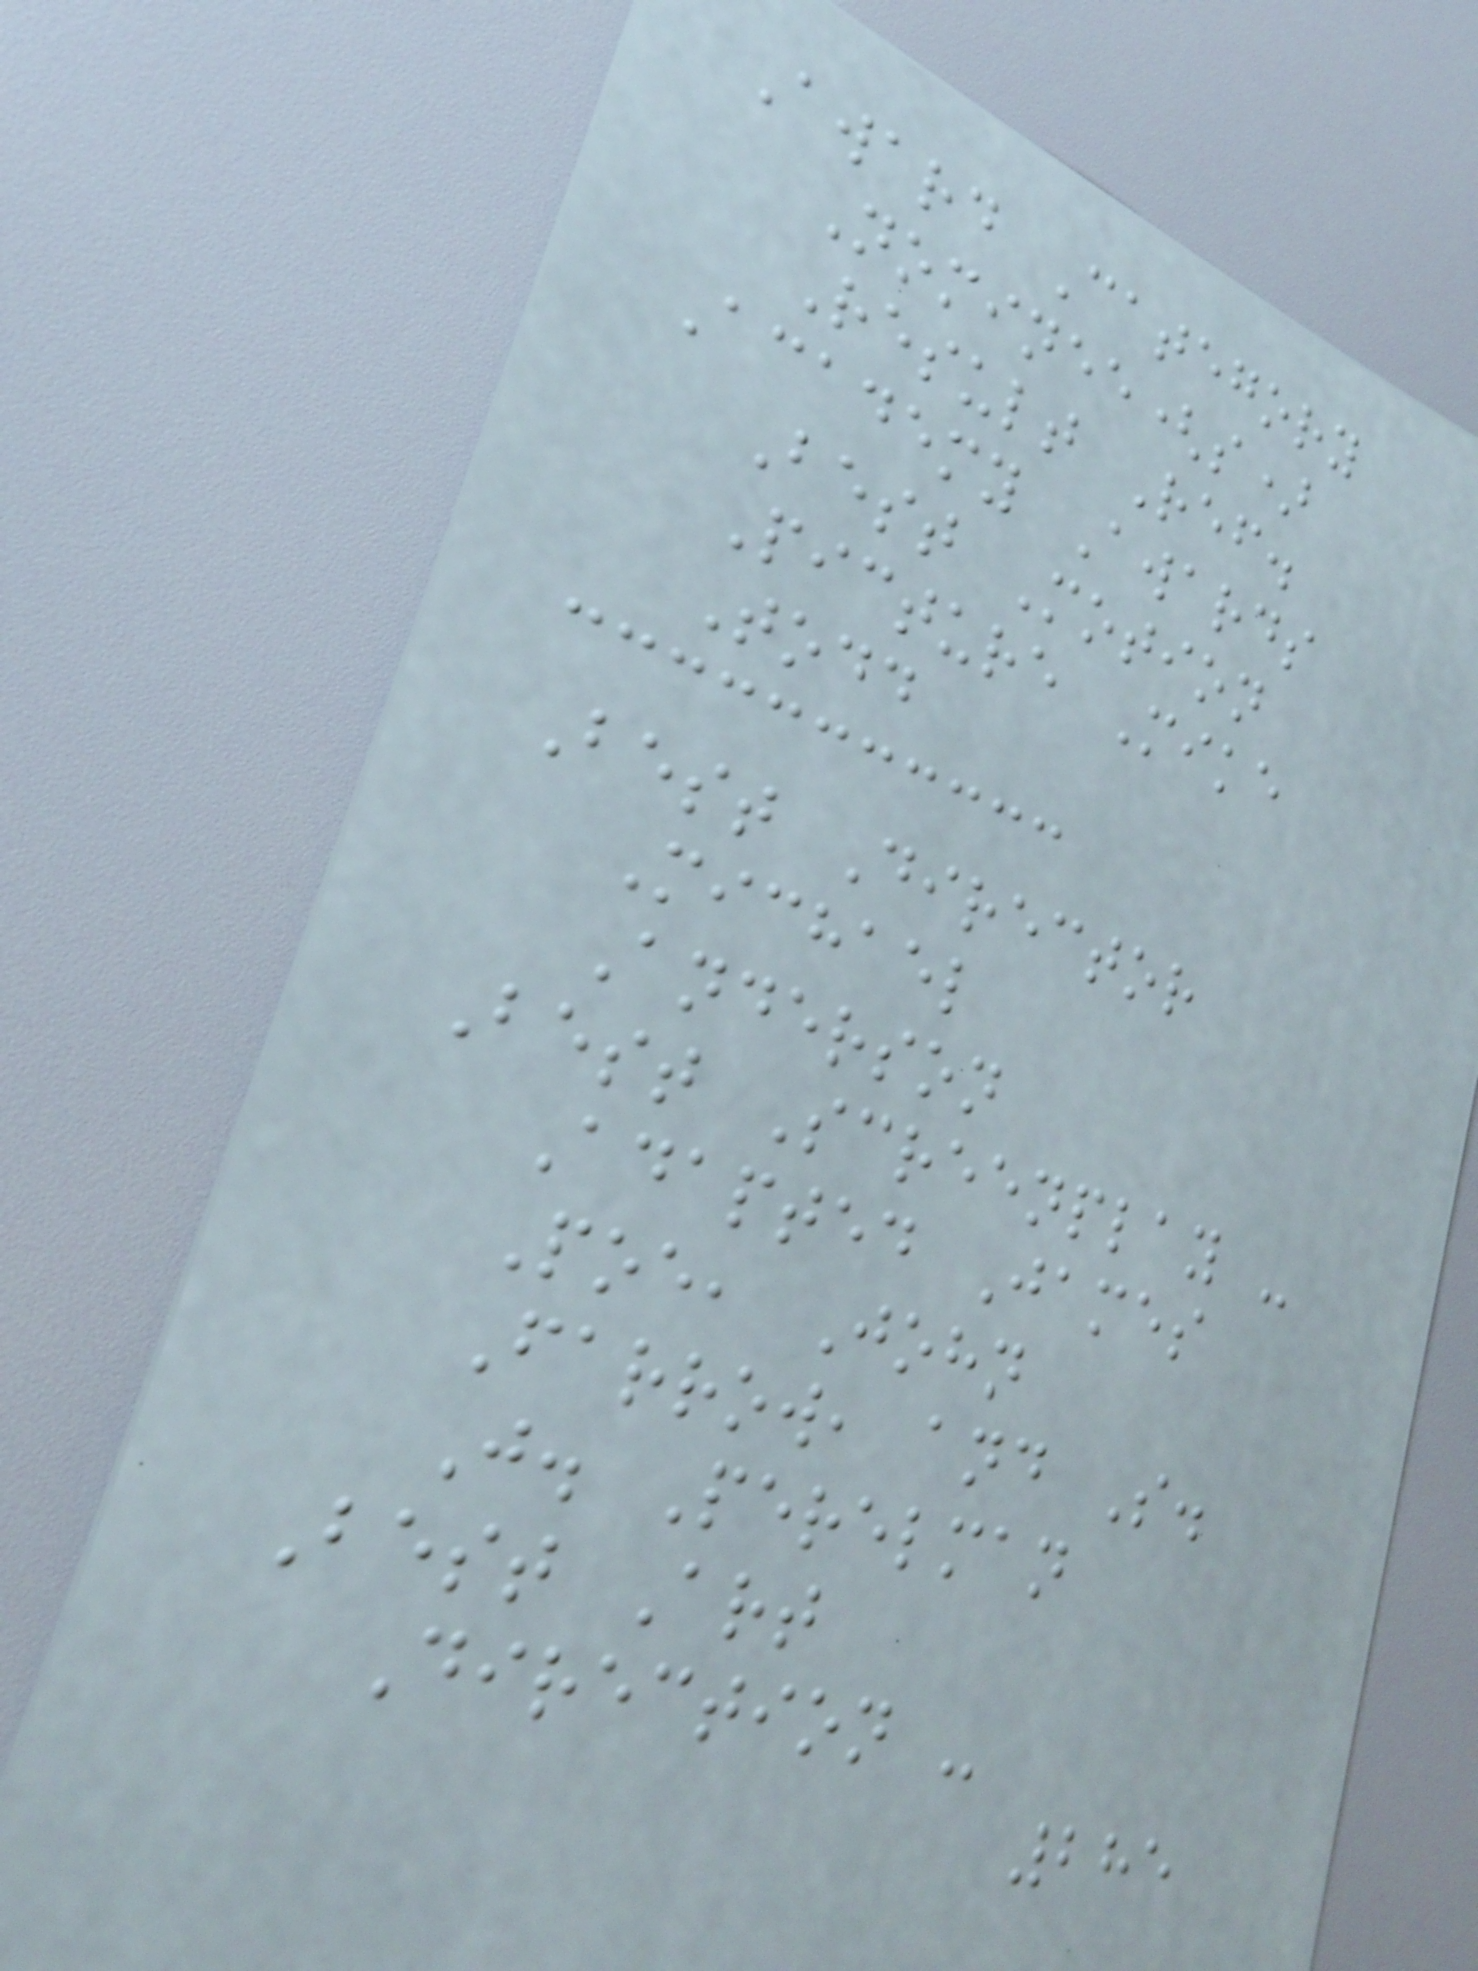Award Category
Nominee(s)
Result Ref.
Academy Awards
Best Motion
Picture Mike
Todd
Best Director
Michael
Anderson
Best Screenplay -
Adapted James
Poe, John
Farrow, and S.
J. Perelman
Best Art
Direction -
285
